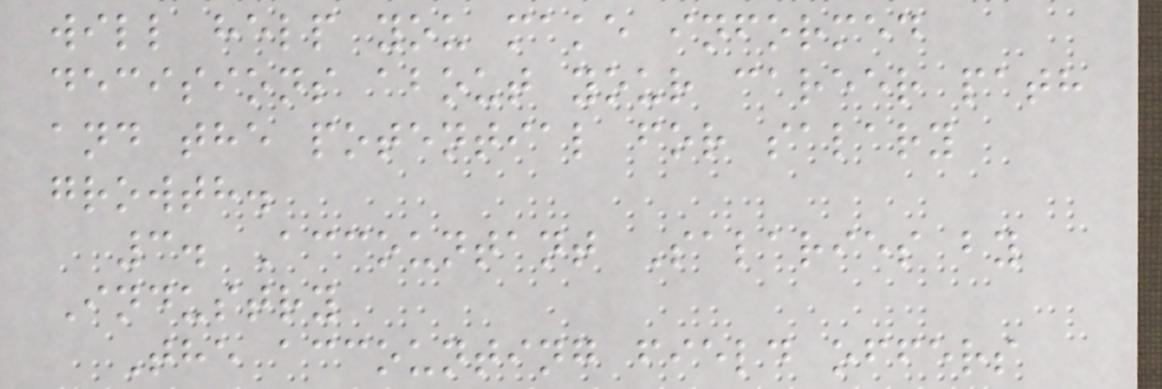will help you make informed
decisions about your career path
and the potential for salary
growth.
3. Accountant Salaries by
Industry
The accounting field offers
